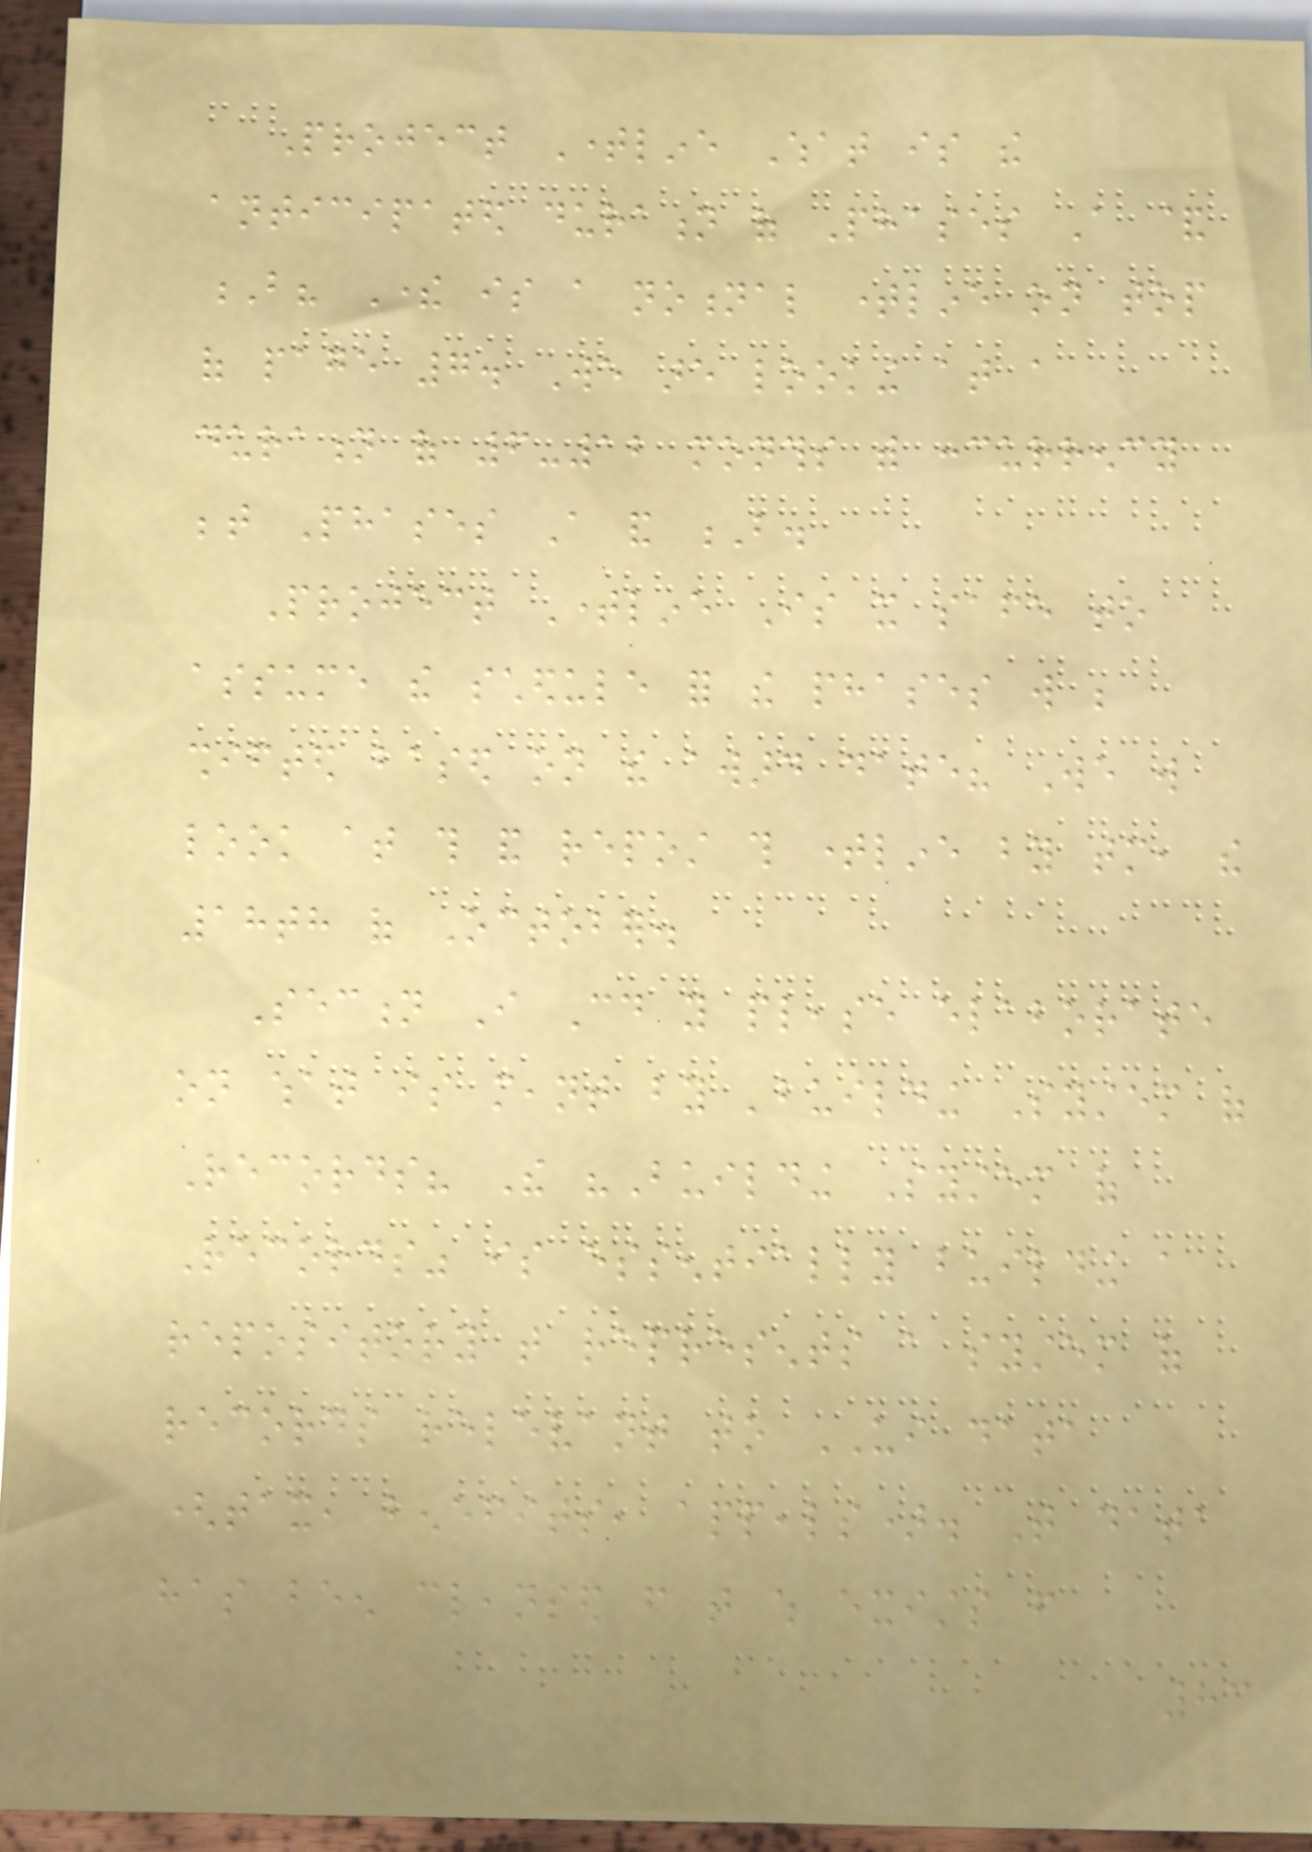Project Timeline What is the
anticipated duration of Phases A &
B? There is a notional timeline on top
of page 7. We are looking at a
duration of 6-12 months with concurrency
between Phases A and B.
Project Timeline Is it safe to
assume the schedule for the phases will be
shifted based on the award date? We will
look at this and repost this timeline by tomorrow, the
18th of October.
Section I Could you please elaborate
on what is meant by 'building System of
Records? The "Building System of
Records" is essentially building a
repository that represents a system of
records relevant to UI data
(tax, benefits, appeals). That data
has been cleansed from that which exists from
83
